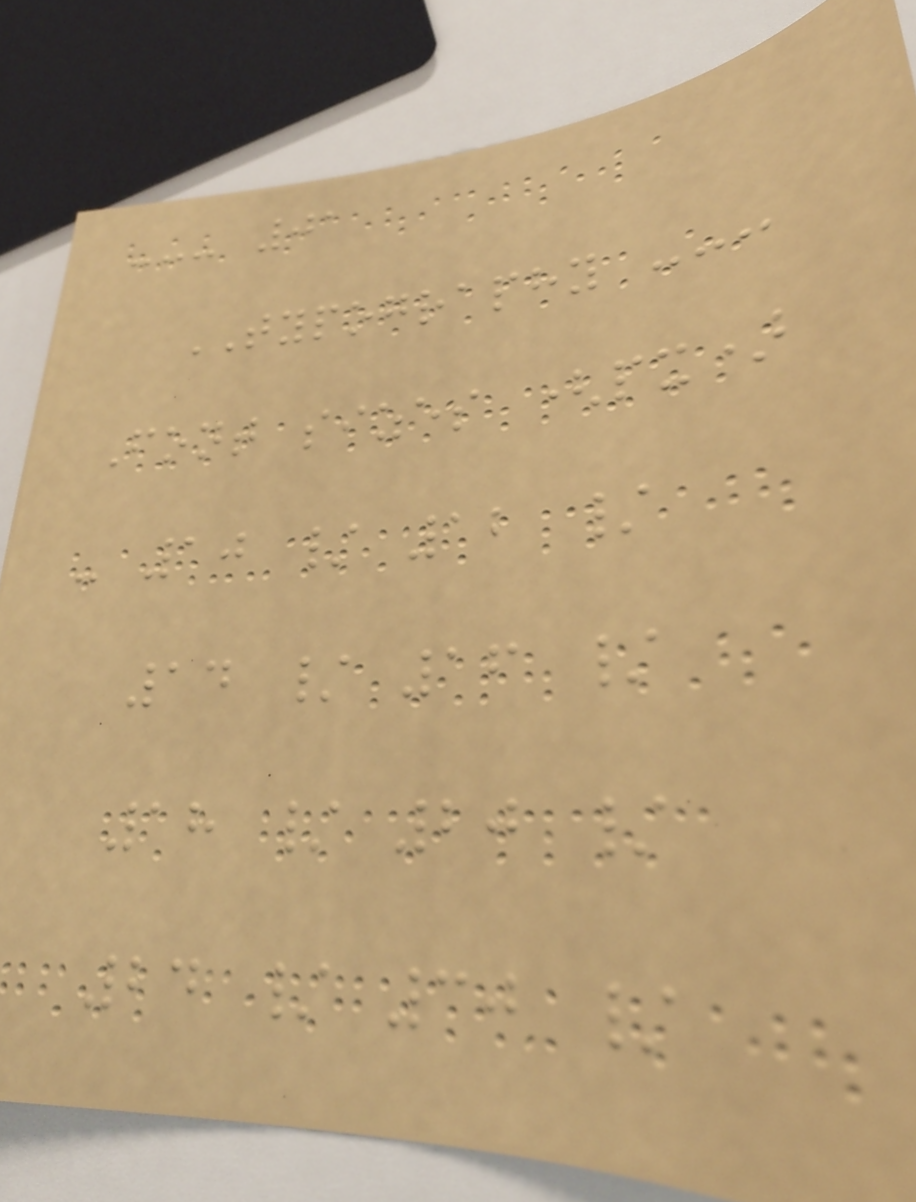--- 01
TYPOGRAPHY ---
Font sizes (px)
- 10 / 12 /
14 / 16 /
18 / 20 /
24 / 30 /
